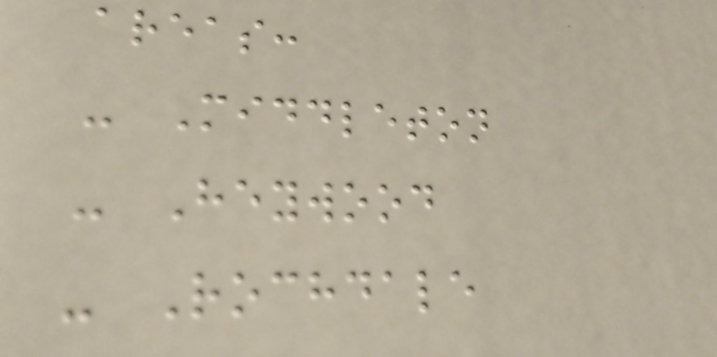areas:
- Middleton
- Heywood
- Rochdale
